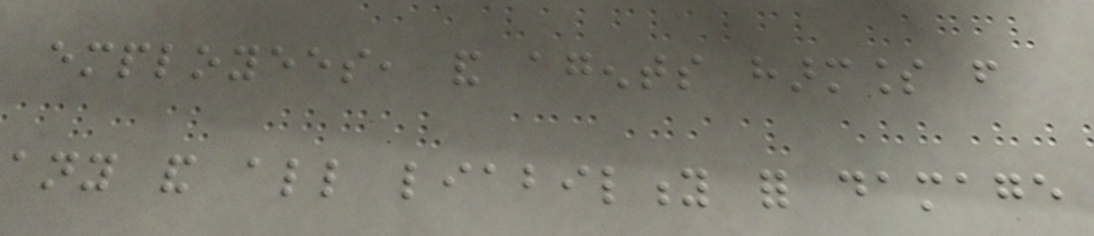employees, and agents harmless from
any and all liability for damage
